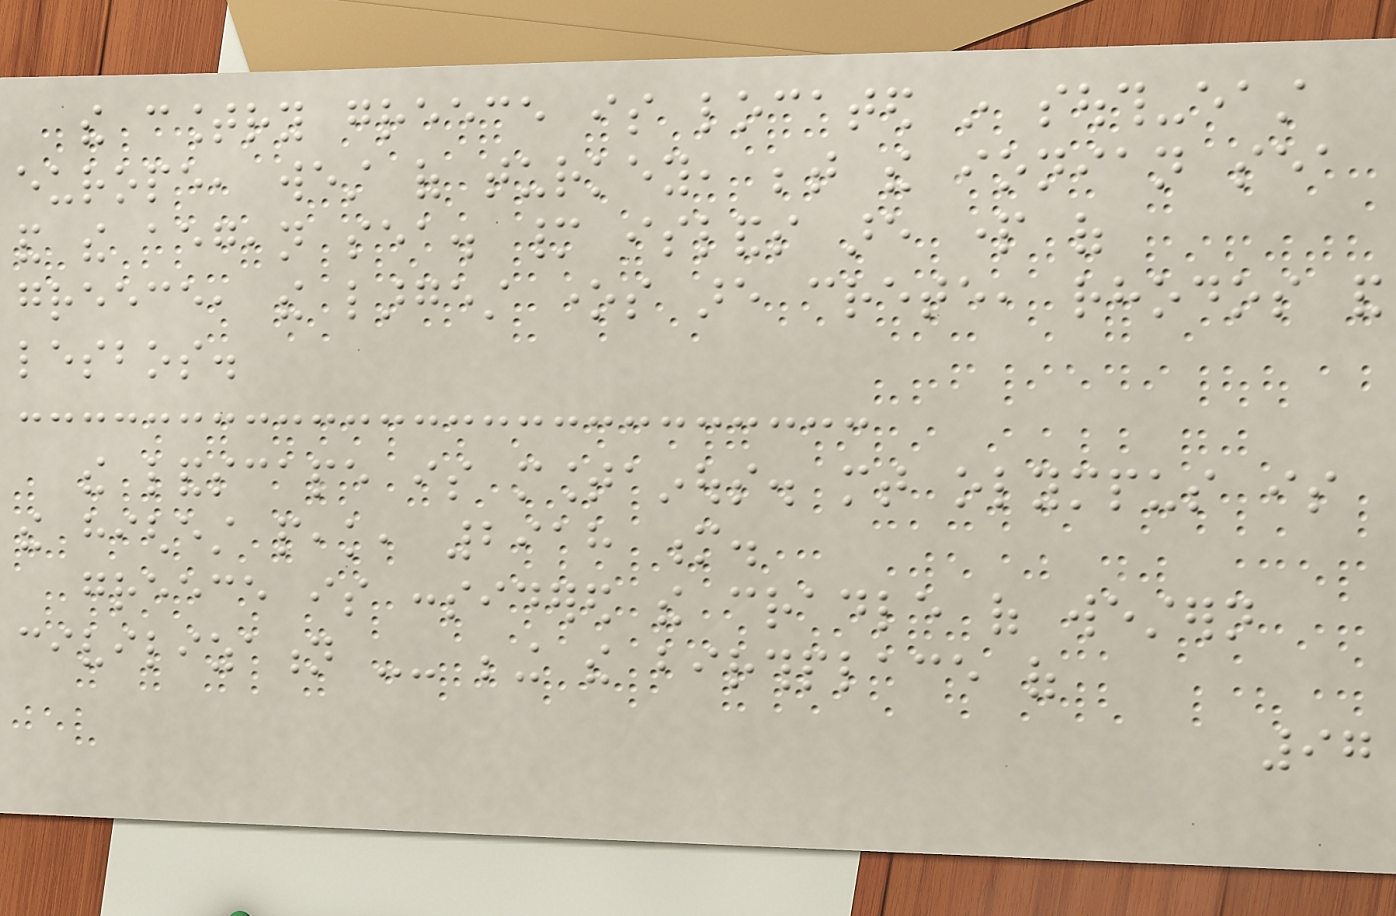the country greece is located in south-east
europe, west of turkey, between the ionian sea
and the aegean sea. many islands are part of
greece, the largest ones are crete, rhodos and
lesbos.
the landscape is mountainous. mt olympus is
the highest peak, 2918 m.
greece is considered the cradle of western
civilization -- being the birthplace of
97
